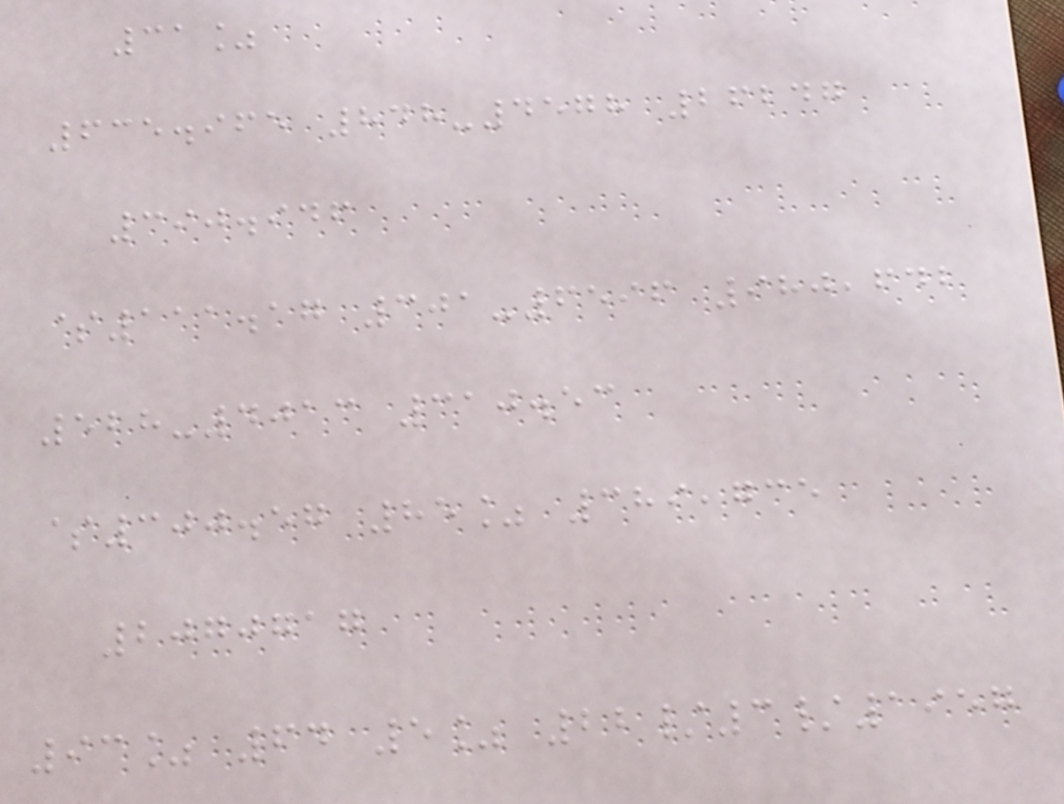31%
635.965 848-4578 26247
390.946
$111.17 301-6596 980,642
528-4013 310.53
$300.57 85% 389,735
2070717
93% 64 5% 22/3/1957
